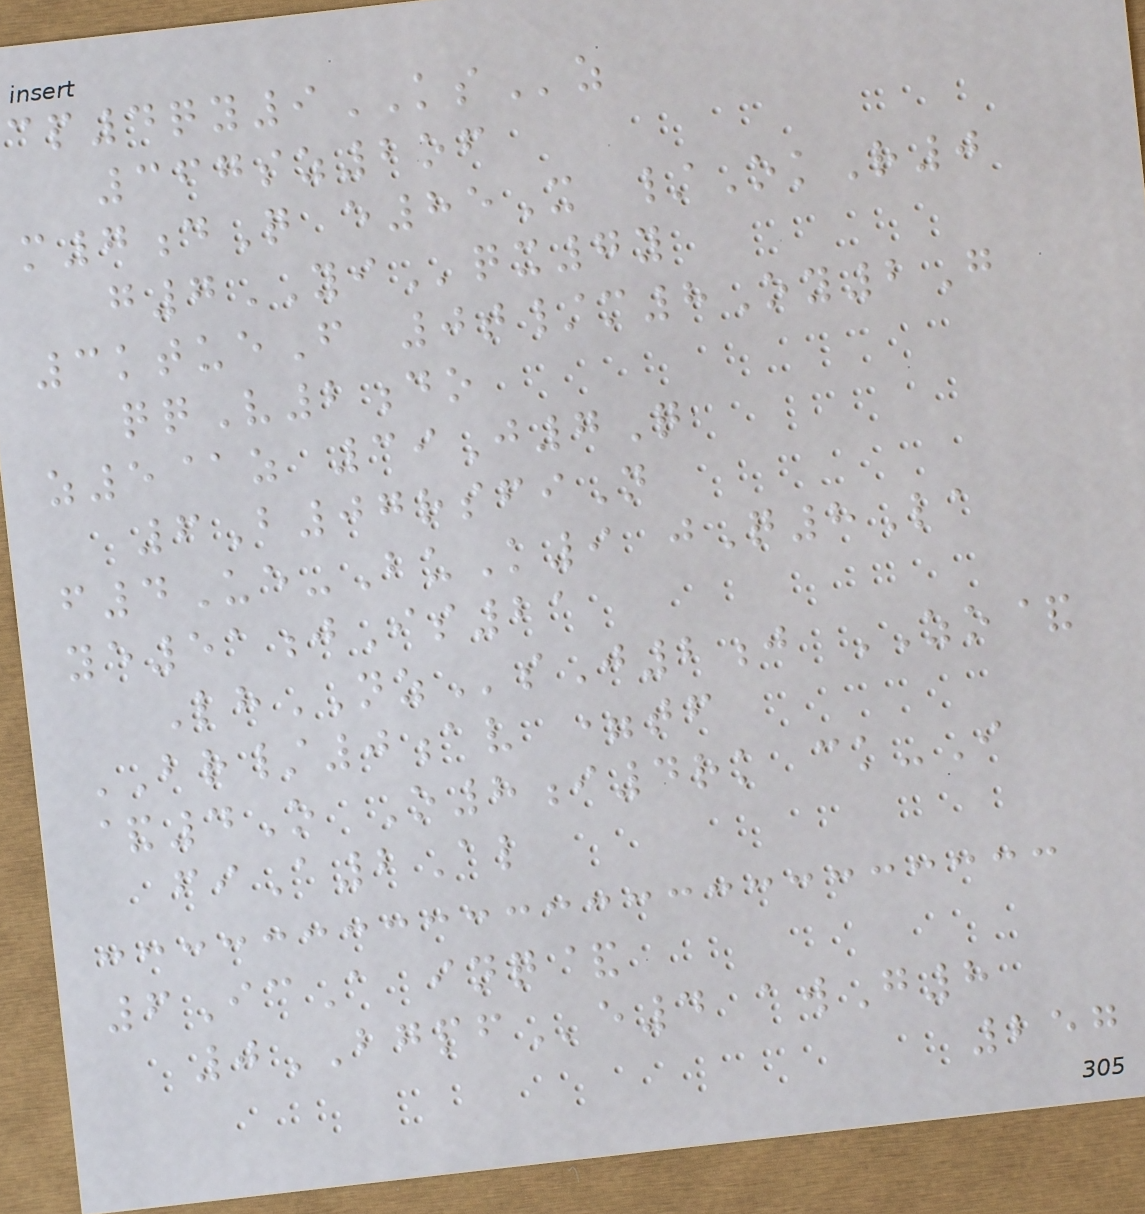cp4qy9KSz
367sz2of
m7dQ e85X /OkR0
g7YIqx7y
3ktueF 0t/m8Oy2G
qqV2do
z5@z 39J7Q
6B07rsfiN
f4Ue-BuK9 jQ8La
ye51jIs21
LhNZsJ2j ZO&
BR/0av =tf
&4O O8i4rk ck-I
fiA2Al
6IcA inq&
0BGPFe4 awG8
257
